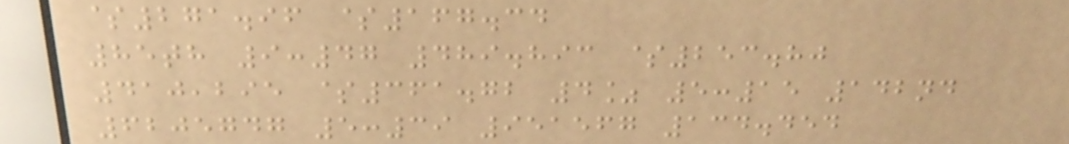$271.96 $167.34
85th 9:47 489.893 $253.80
410,295 $361.72 4% 5:15 142nd
6205747 5:39 951567 134.454
